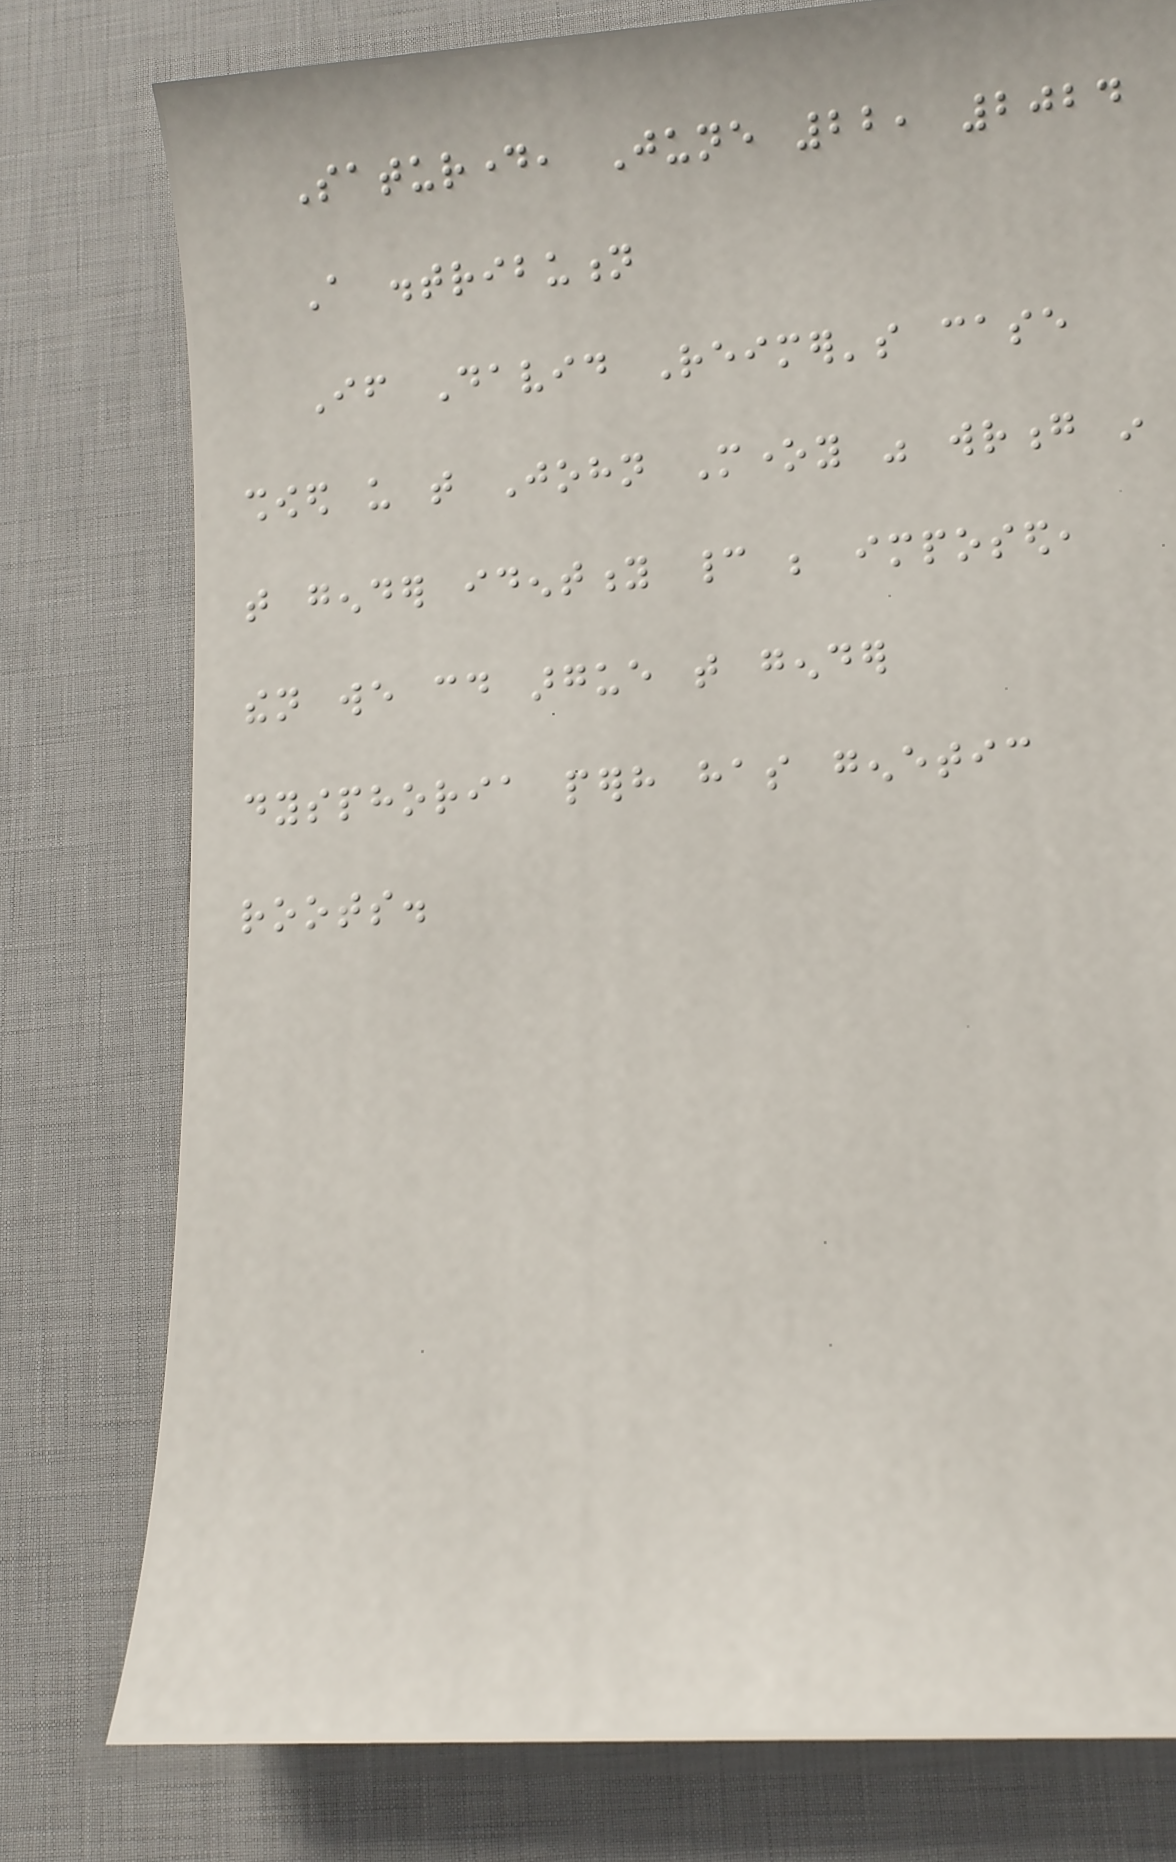Saturday, June 22, 2024
A distribution
If David Reimer's case
showed us that John Money was wrong in
that gender identity cannot be imposed,
then we could argue that gender
dysphoria perhaps has genetic
roots.
